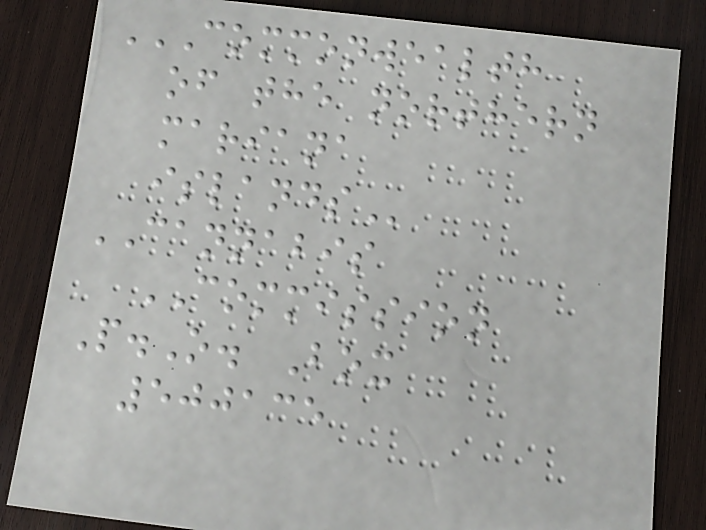COMMONWEALTH
OF THE NORTHERN
MARIANA
ISLANDS
CANNABIS
COMMISSION
P.O. Box
500135
